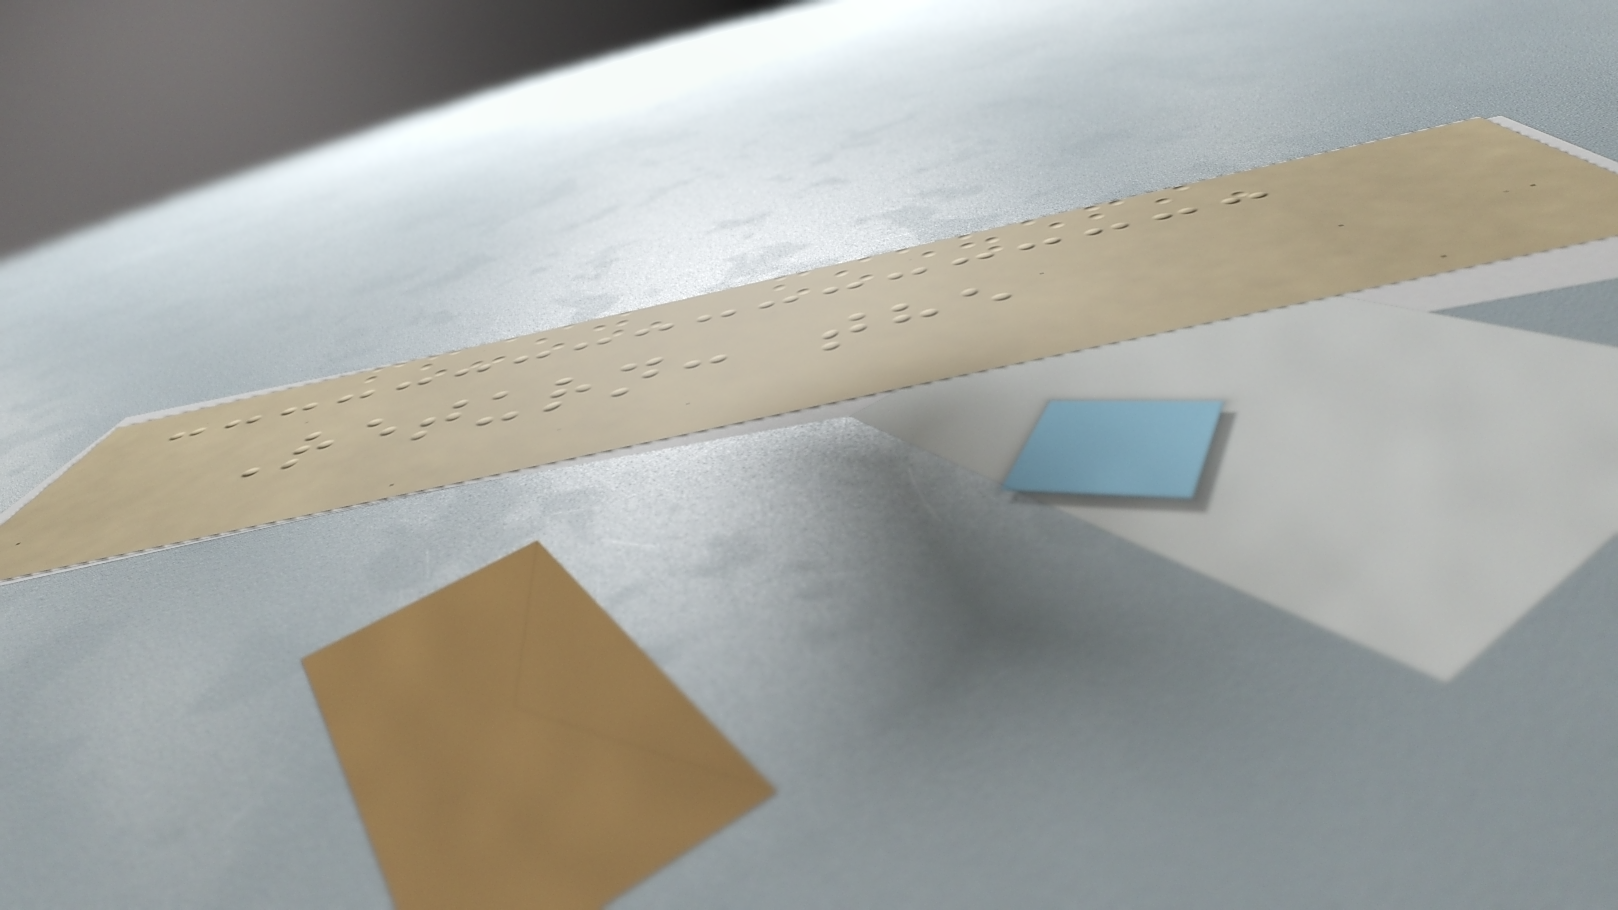Return: the
